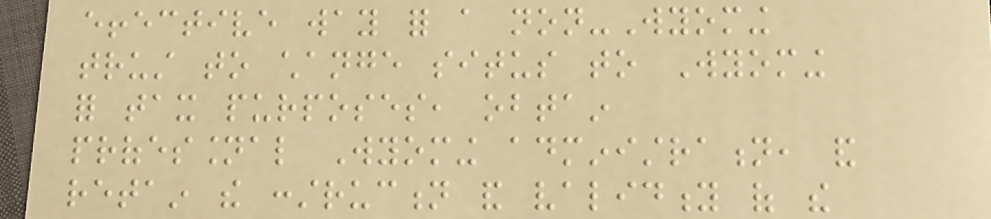effective way for a non-Wyoming
trust to change situs to Wyoming
for tax purposes, obtain
professional Wyoming administration, and
retain the construction and validity of the
